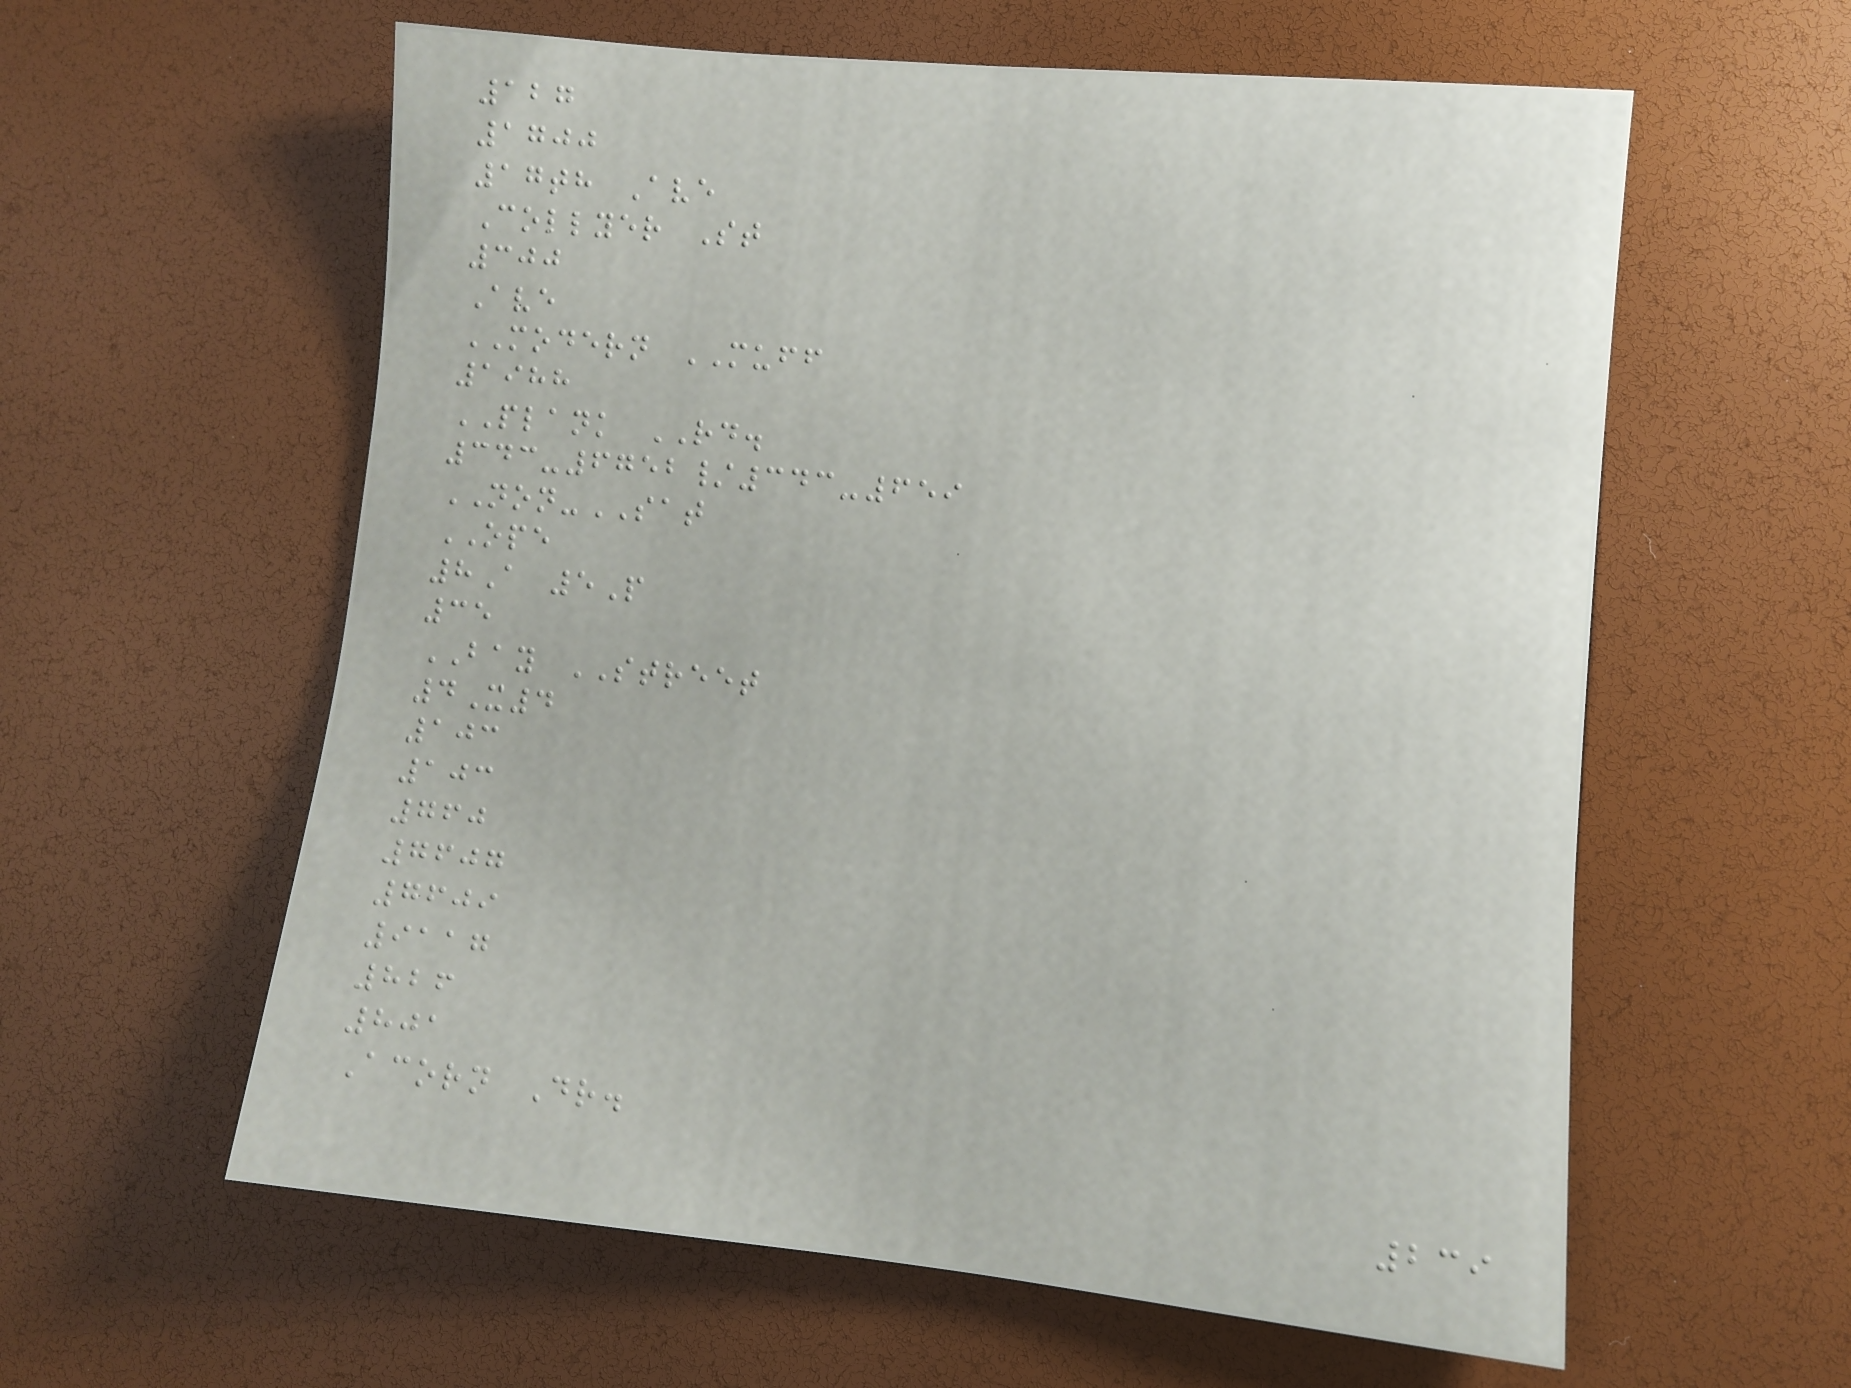127
1700
17th Ave
Collyer St
300
Ave
MODERN MUFF
1988
PLANK RD.
343-6752/343-659
NON-SAT
OPE
8A 5P
35
BAY STREET
4X4
103
103
760
7607
7609
9117
826
801
Acorn Dr.
239
